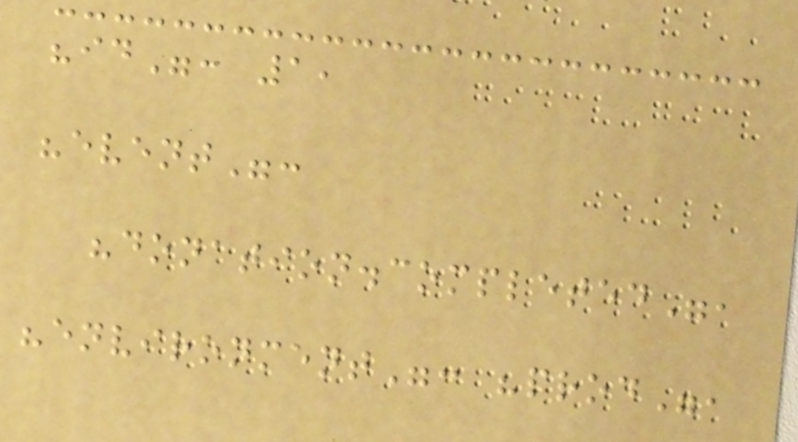"id": 1,
"event":
"donation.completed",
"environment": "prod",
